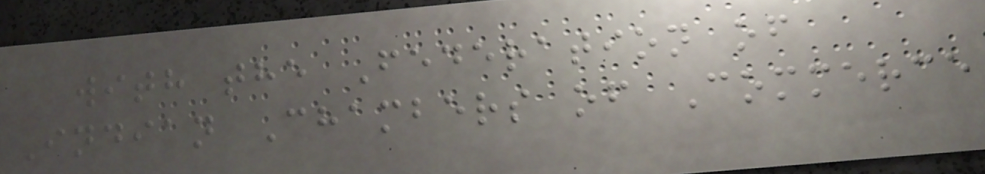with the Federation of
Indian Chambers of Commerce
